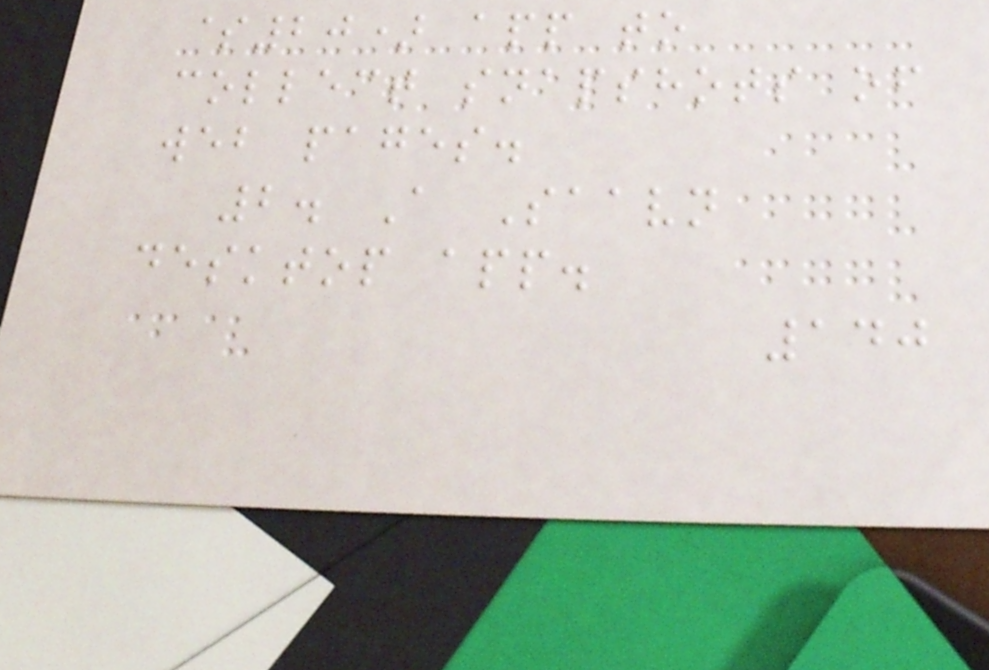$20) app to
collect snapshots of
web pages.
2. A Saavn
desktop app.
140
